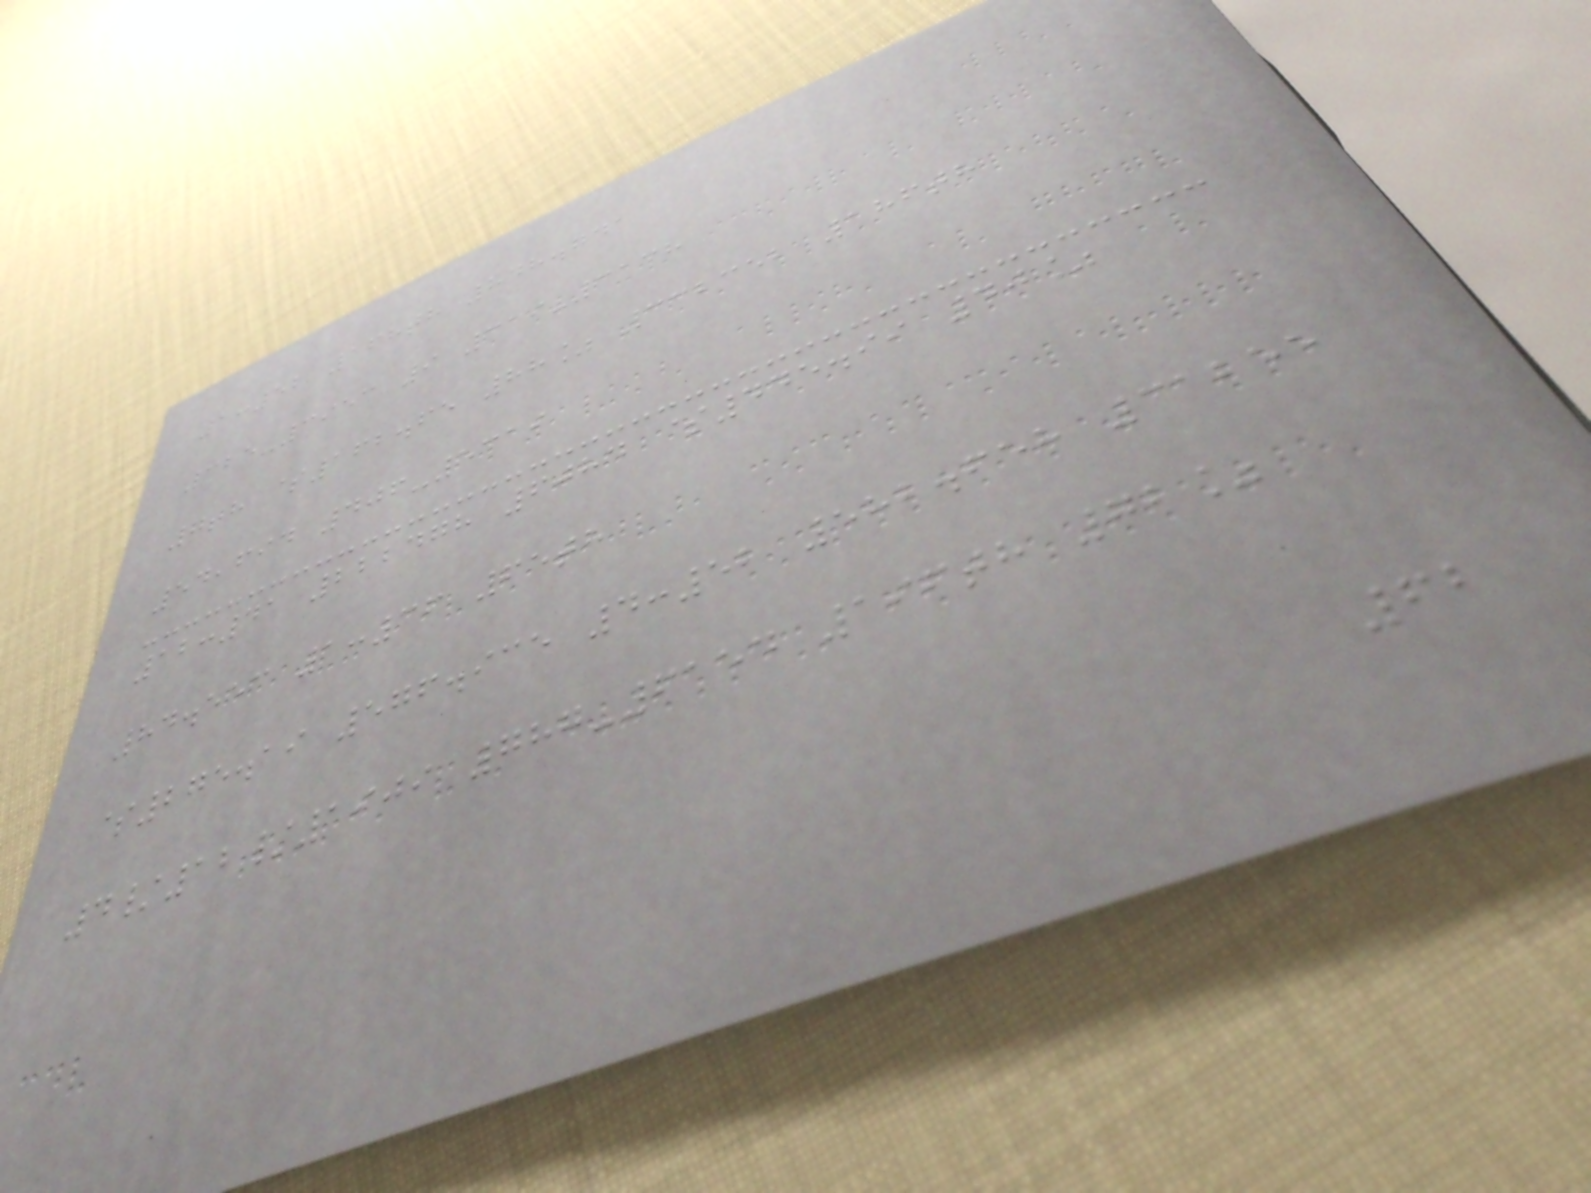1:52 168th 848.741
325-3953 9 319-3138
7th $162.65 88% 332352 186th
54,694 406-5319
12:41 222478 6084 $445.99 40%
84.553 1:36 65th
$275.19 576.935 4:52 582.658 31255
4/12/1909 787-6154 196th 72%
62
